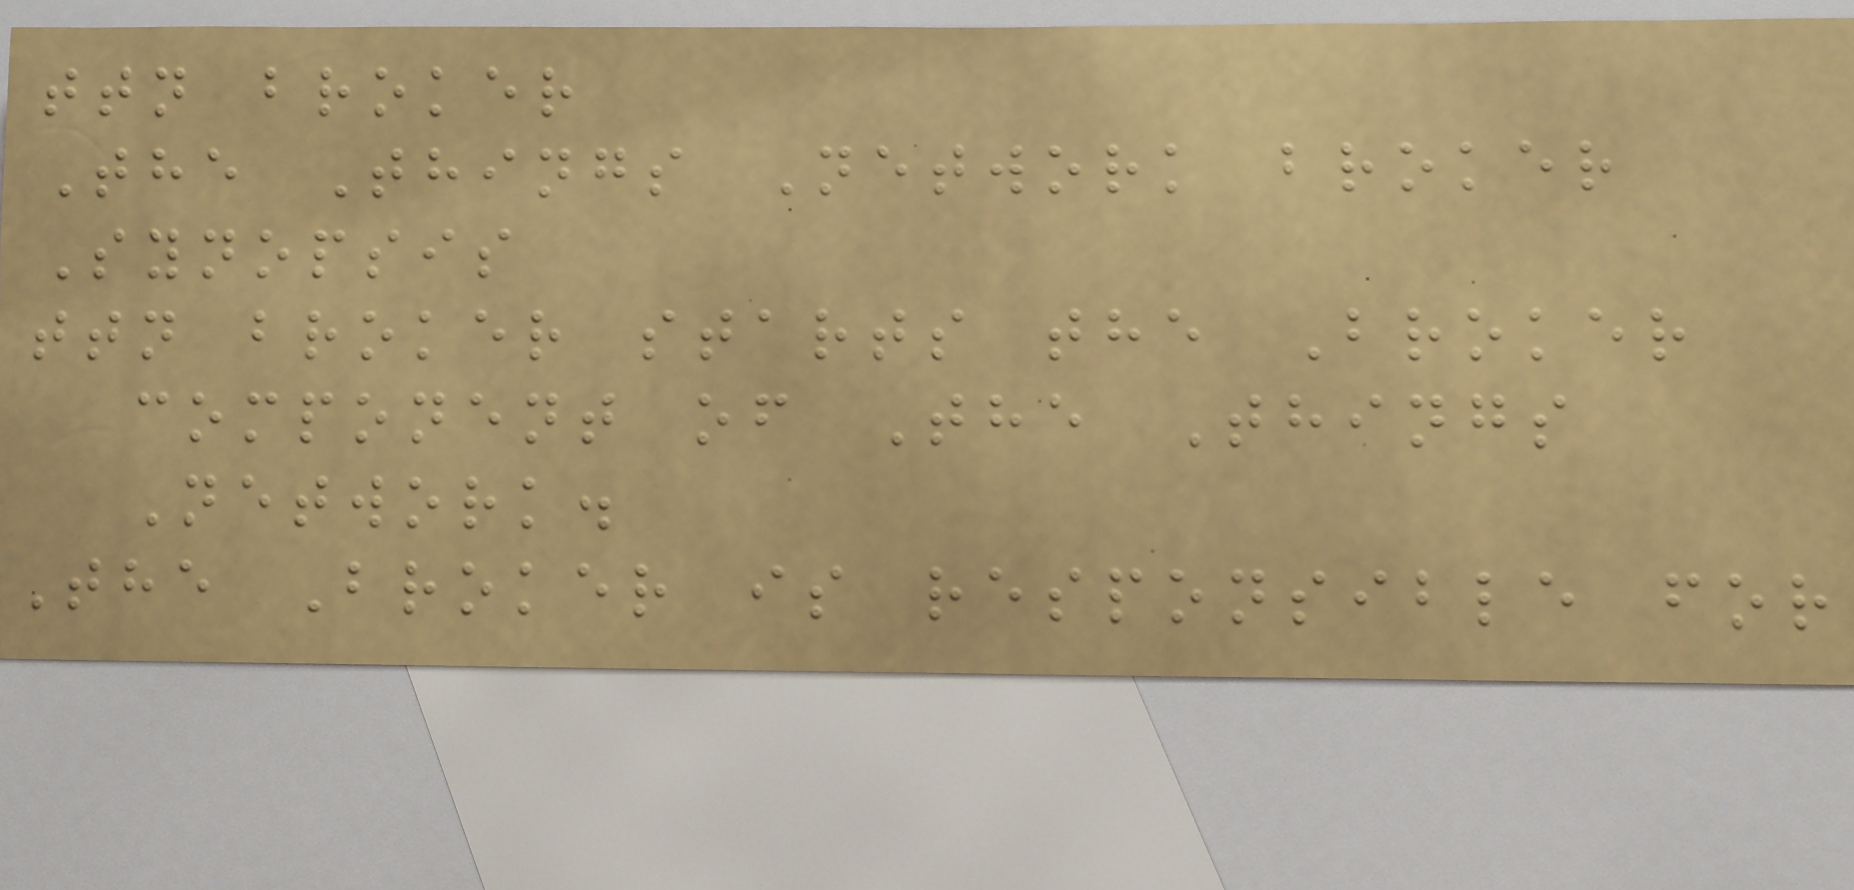ttn broker
The Things Network broker
Synopsis
ttn broker starts the Broker
component of The Things
Network.
The Broker is responsible for
